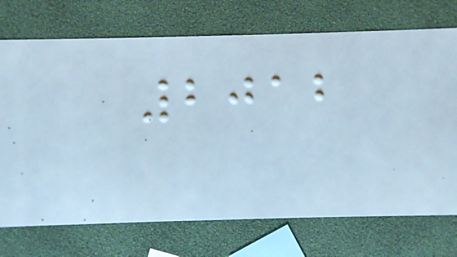2012
